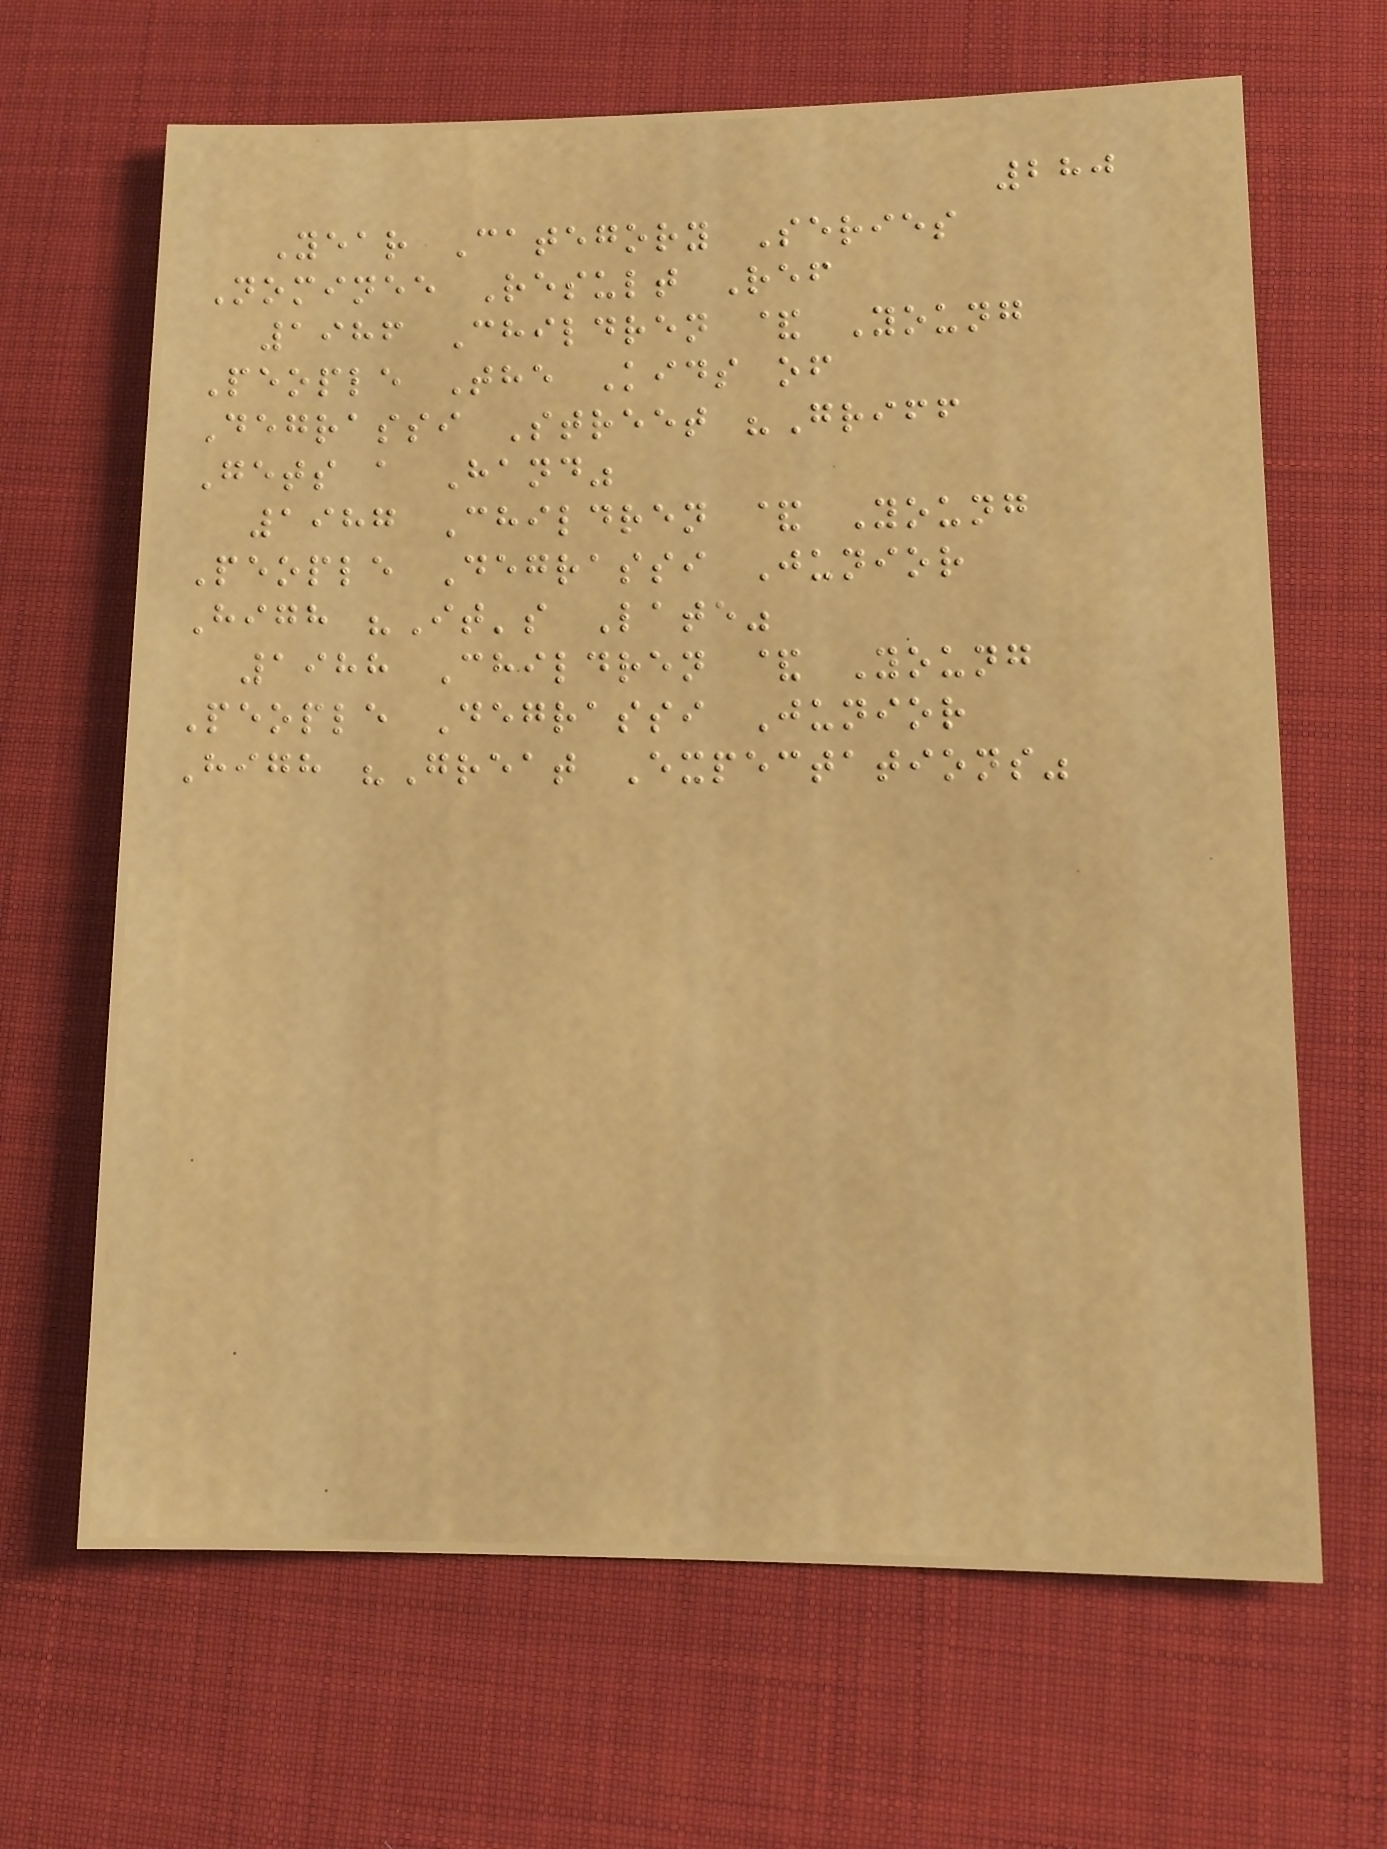280
Year Category Series
Nominee Result Ref
1986 Children & Young
People The Kids of
Degrassi Street "Griff
Gets a Hand"
1987 Children & Young
People Degrassi Junior
High "It's Late"
1988 Children & Young
People Degrassi Junior
High "Great Expectations"
